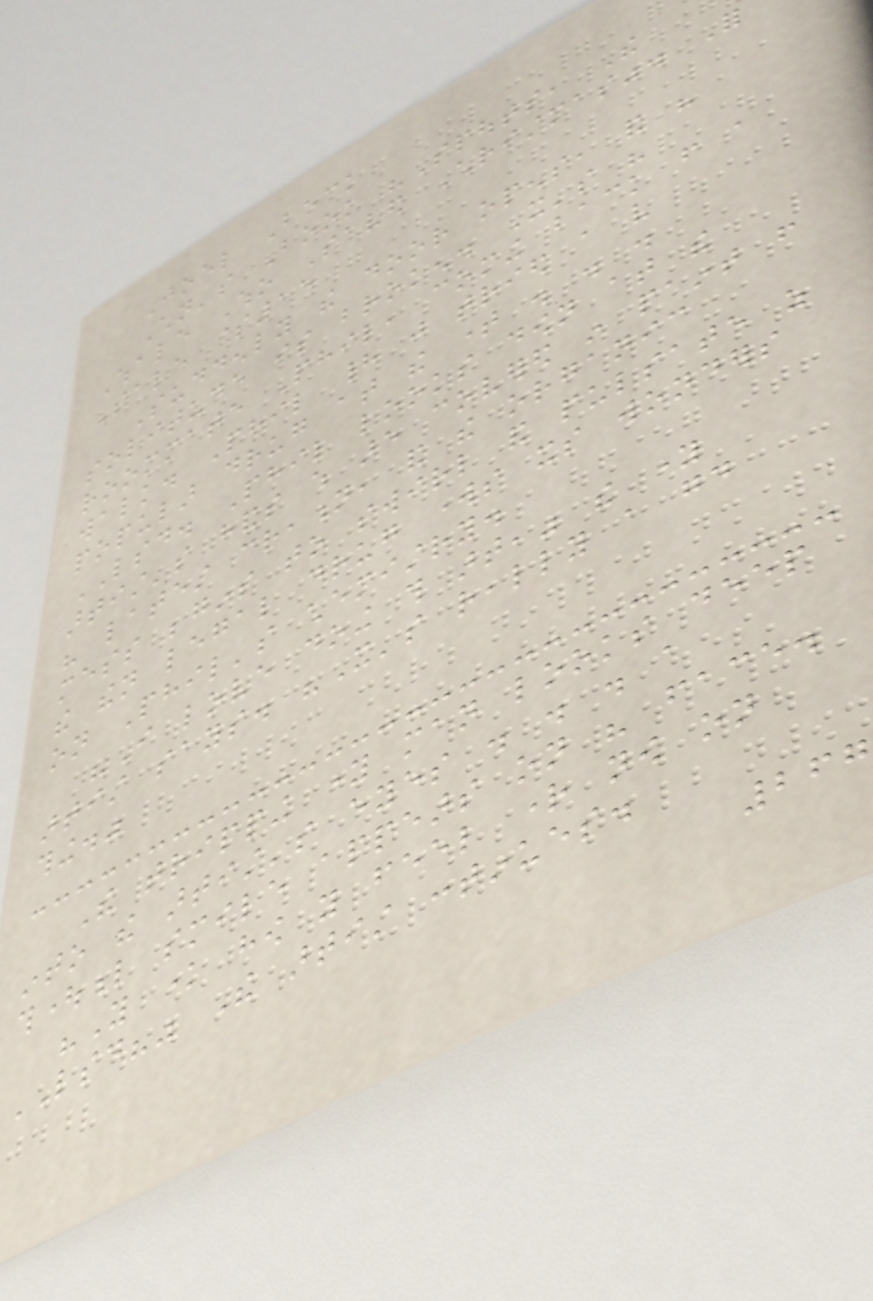Joel Beck
Children's Book "Spouts, The
Whale Who Saved Christmas". For
Sale $15
Suddenly the door opens, and his
solitude is broken. It's his
roommate Phil, coming back from a
walk. Phil had just tried a very
popular drug at the time . . .
LSD. Phil looks down at the
artist's hands which are covered in paint from
his latest creation, and the organic
mess begins to swirl and pulsate as
the then legal drug works its wonders
on Phil's chemistry.
"I love doing this art," the young
artist says. "It's really a good
thing."
The tripping young man looks deep
into the artist's eyes . . . a
thoughtful smile appears on his face.
"You know how you feel right now on
LSD?" The artist continues.
267
